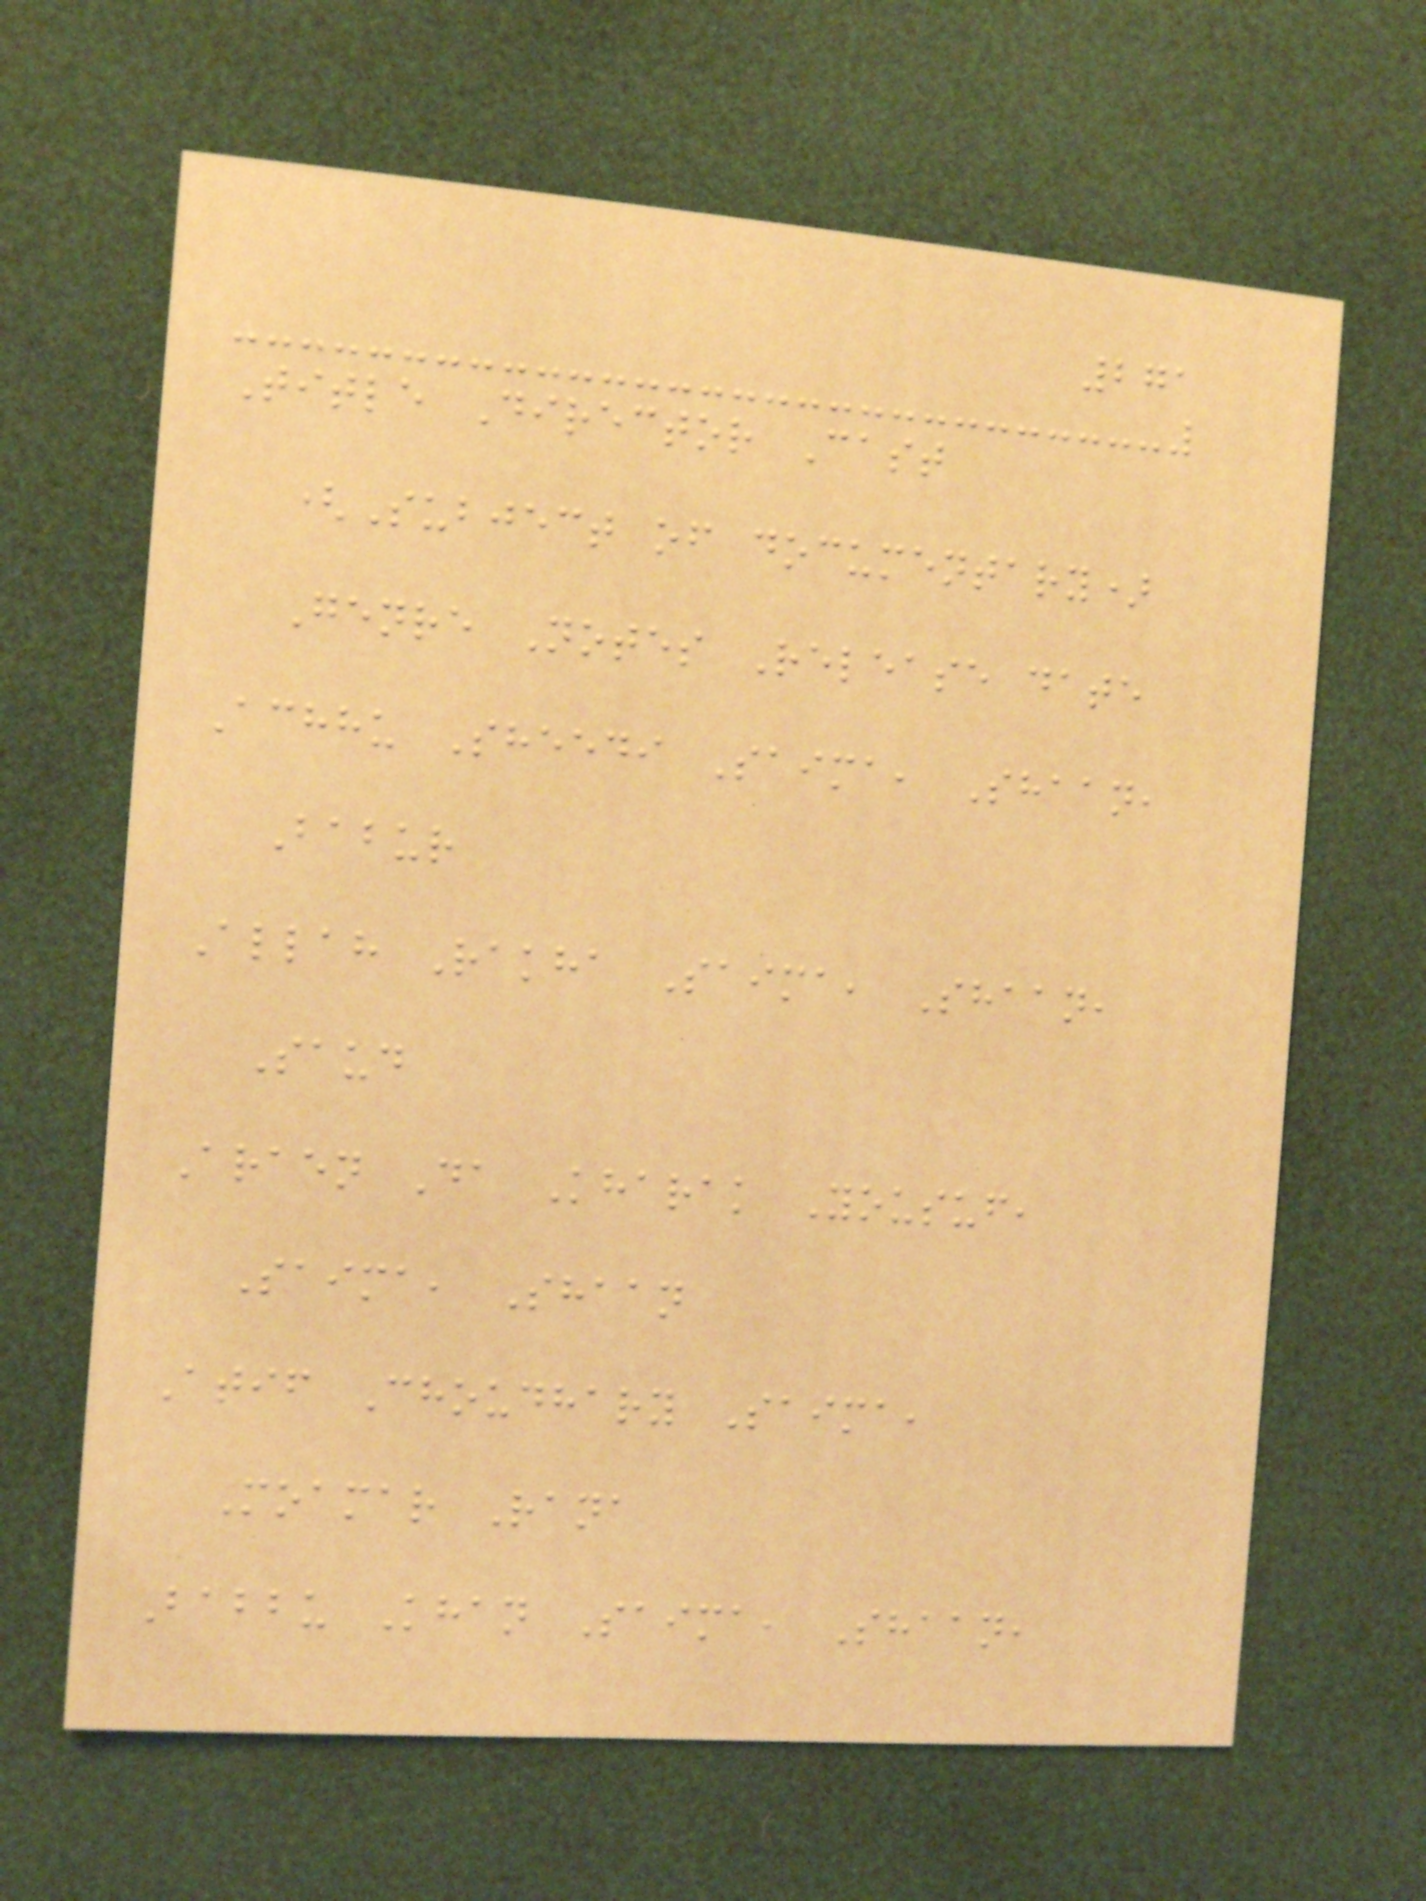271
Title Director Cast
(Subject of documentary)
Genre Notes Release date
Achhu Sheedi Saima, Shaan,
Babur
Allah Rakha Saima, Shaan,
Saud
Araen Da Kharak Yousuf,
Saima, Shaan
Atif Choudhary Saima,
Moamar Rana
Babbu Khan Saima, Shaan,
